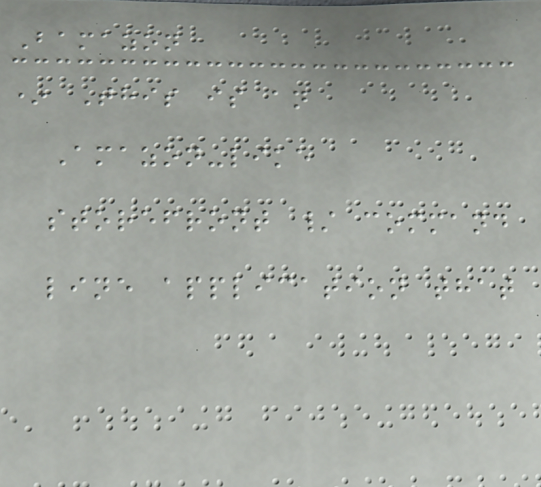Bamazon
* This is an
Amazon-like
storefront / command
line application that
